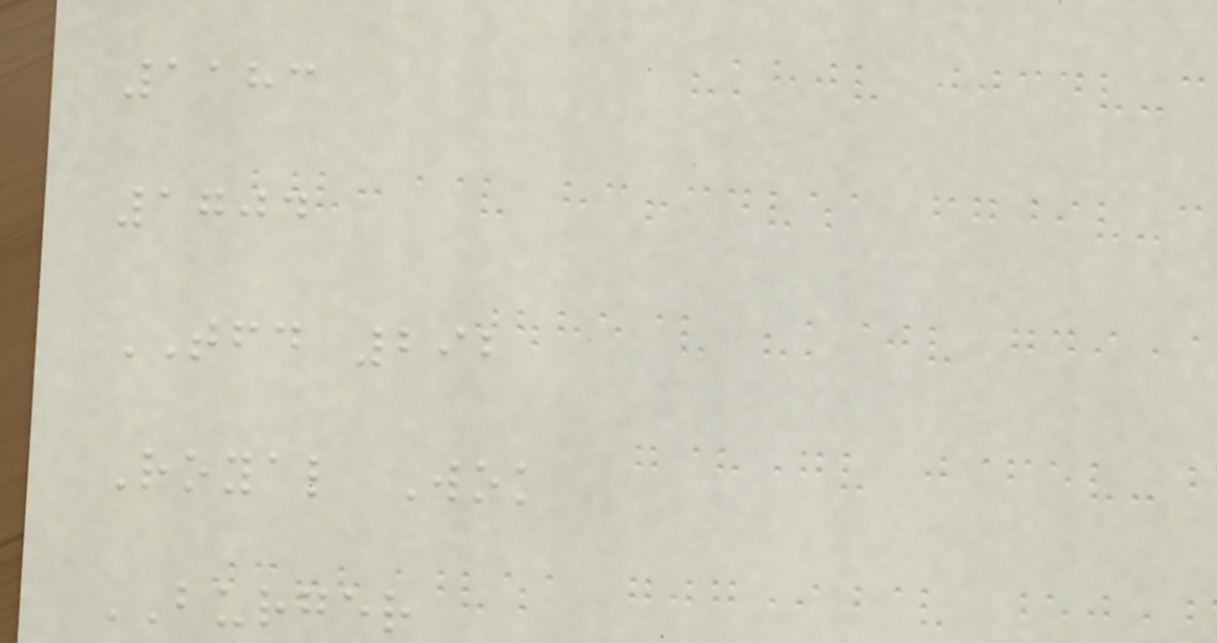1183
1704
TFD 292
Royal Wok
BURGER
